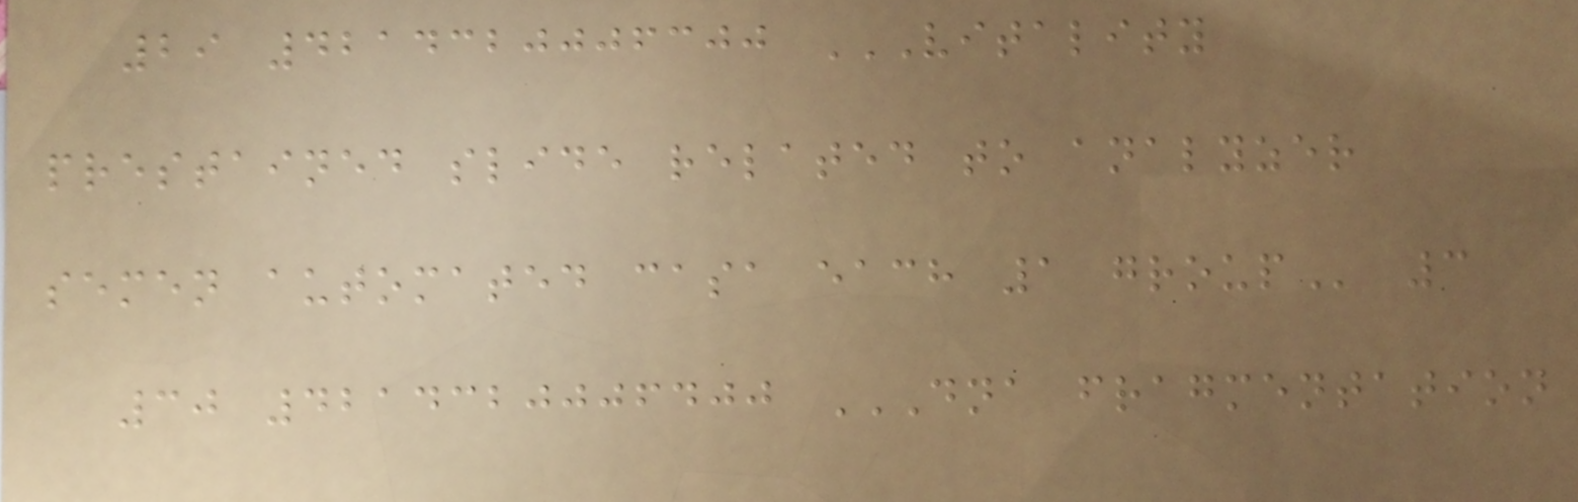29 4214320006300 VITALITY
PRESTAINED SLIDE RELATED TO ANALYZER
SEMEN AUTOMATED CASA EACH 1 GROUP 3
30 4214320006400 DNA FRAGMENTATION
